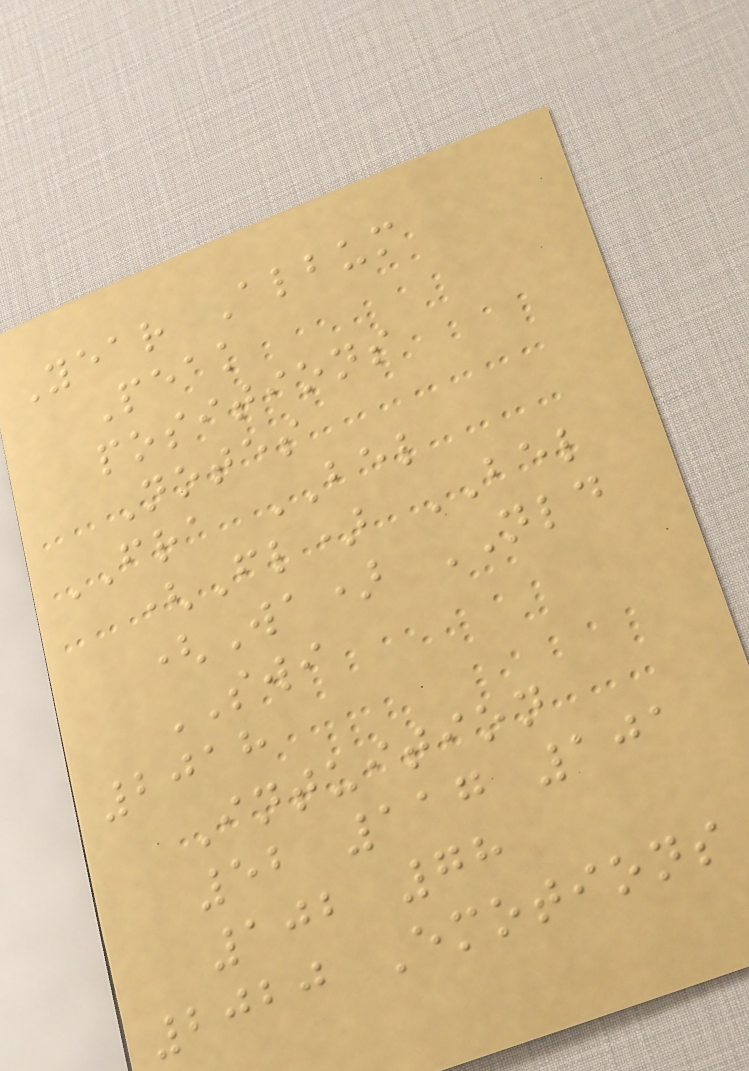Year Album
Peak
positions
Notes
FRA BEL
(Fl) BEL
(Wa) NLD
SWI
2018
Intuition
52 117 101
102 78
2020 Emotions
